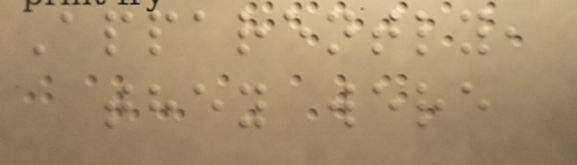Apparently,
they were
